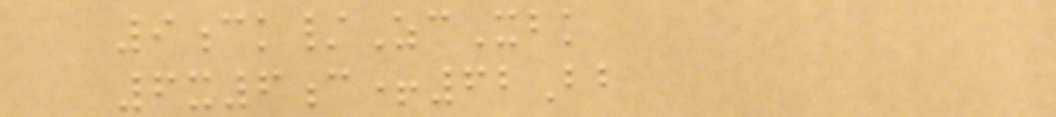9ck/ZcXbk
6x6c+62Bb
